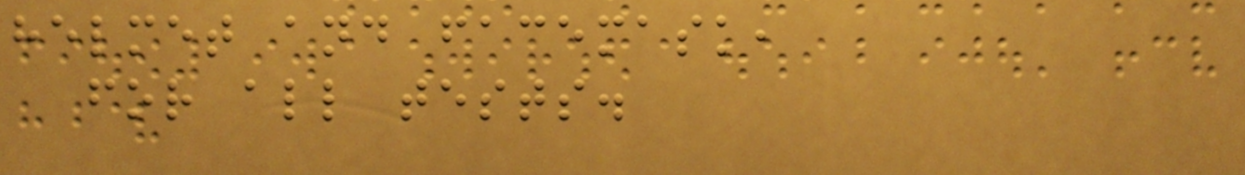helmet and facemask,
for all tests.
